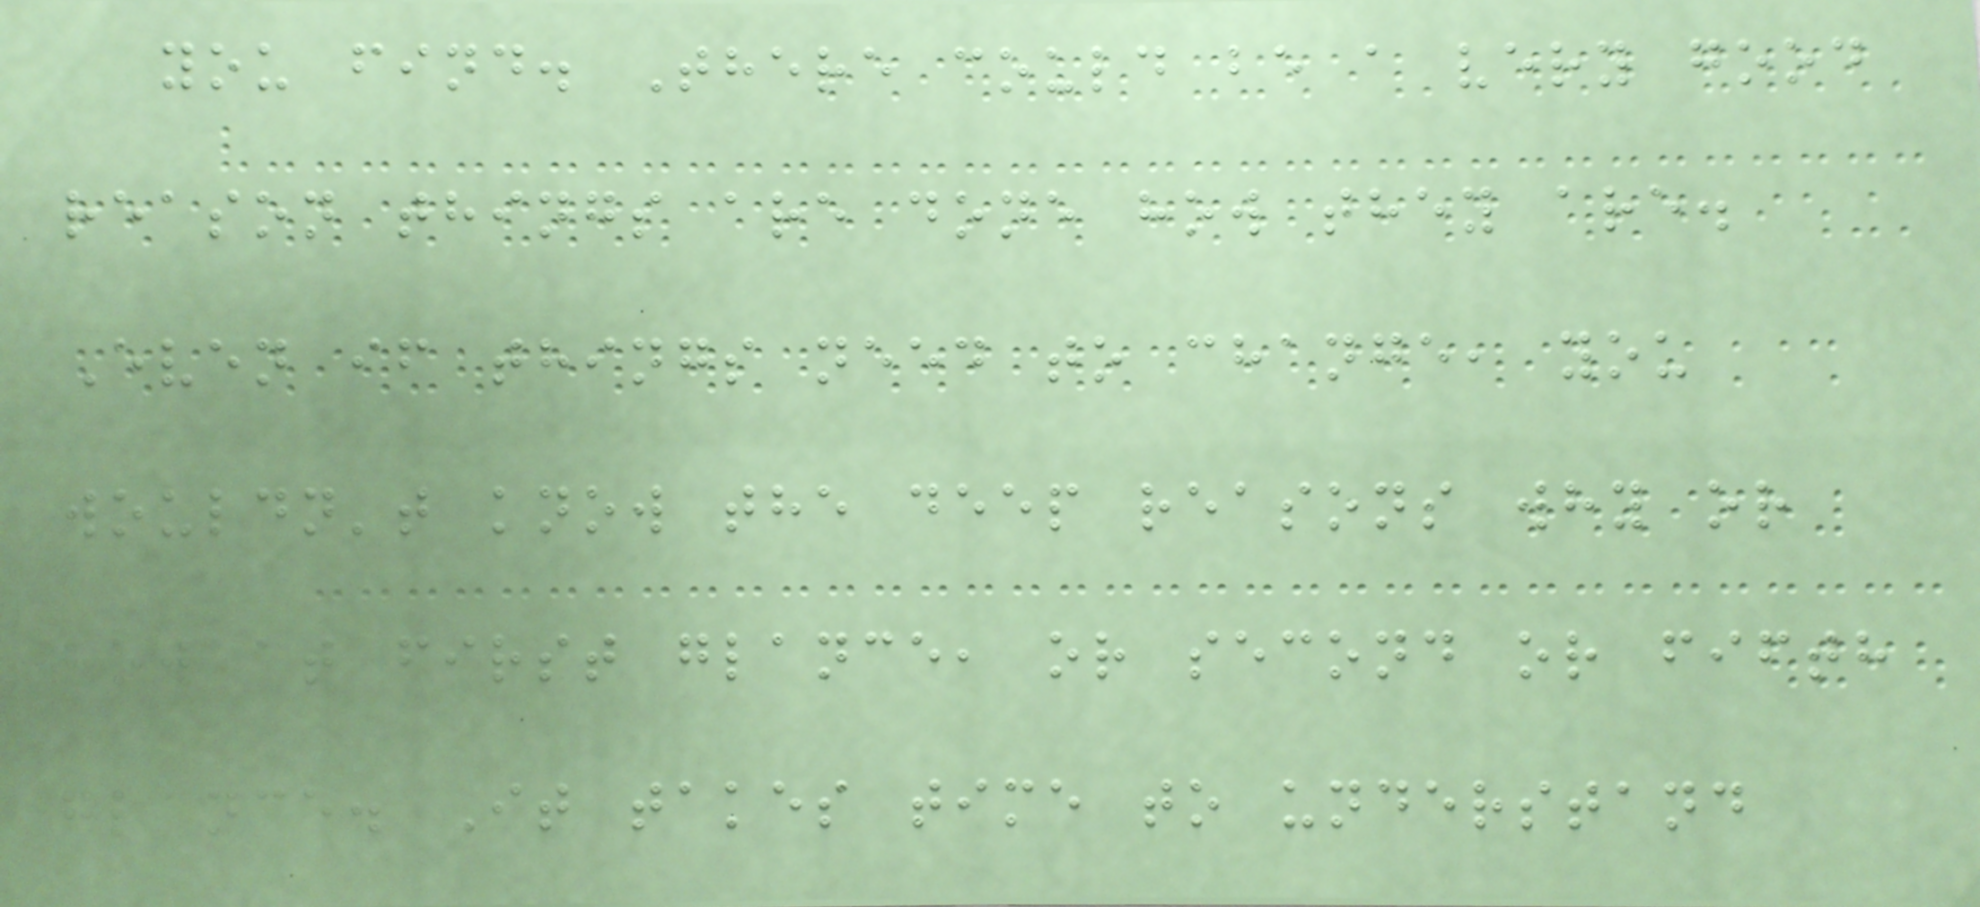you find. There could be a very good
reason things are done how they are.
Even if things need to change, you
wouldn't know the deep reasons why or
how at first glance, or second or fifth
glance. It takes time to understand
